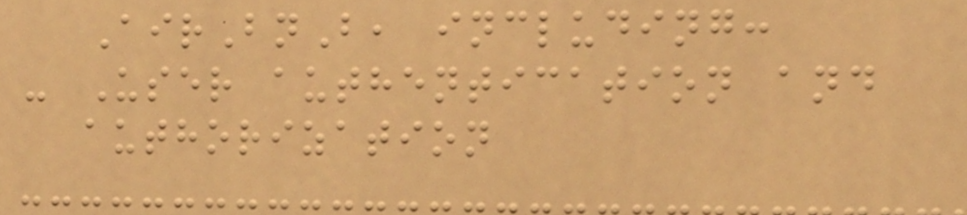AirBnB, including:
- User authentication and
authorization
